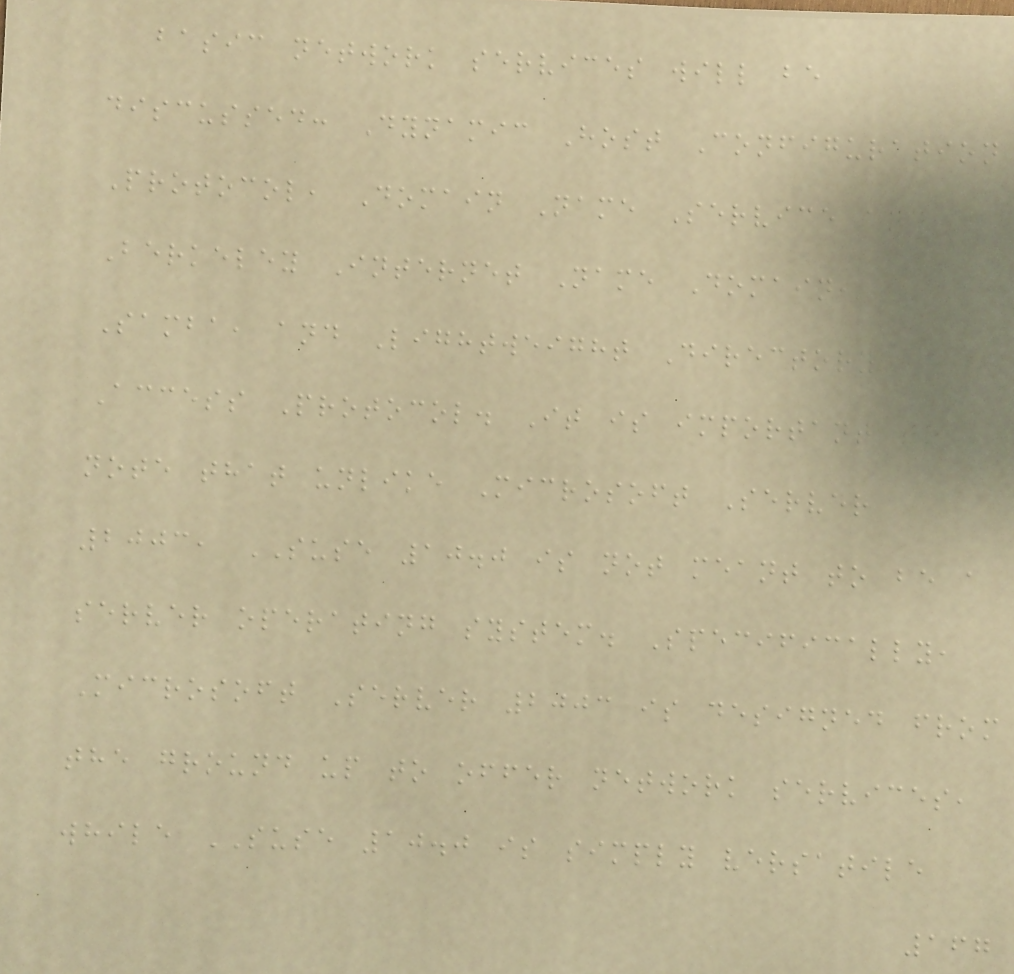basic network services will be
discussed: Dynamic Host Configuration
Protocol, Domain Name Service and
Berkeley Internet Name Domain,
Samba, and Lightweight Directory
Access Protocol. It is important to
note that unlike Microsoft Server
2003, SUSE 10.0 is not meant to be a
server operating system. Specifically,
Microsoft Server 2003 is designed from
the ground up to offer network services,
while SUSE 10.0 is simply versatile
167
